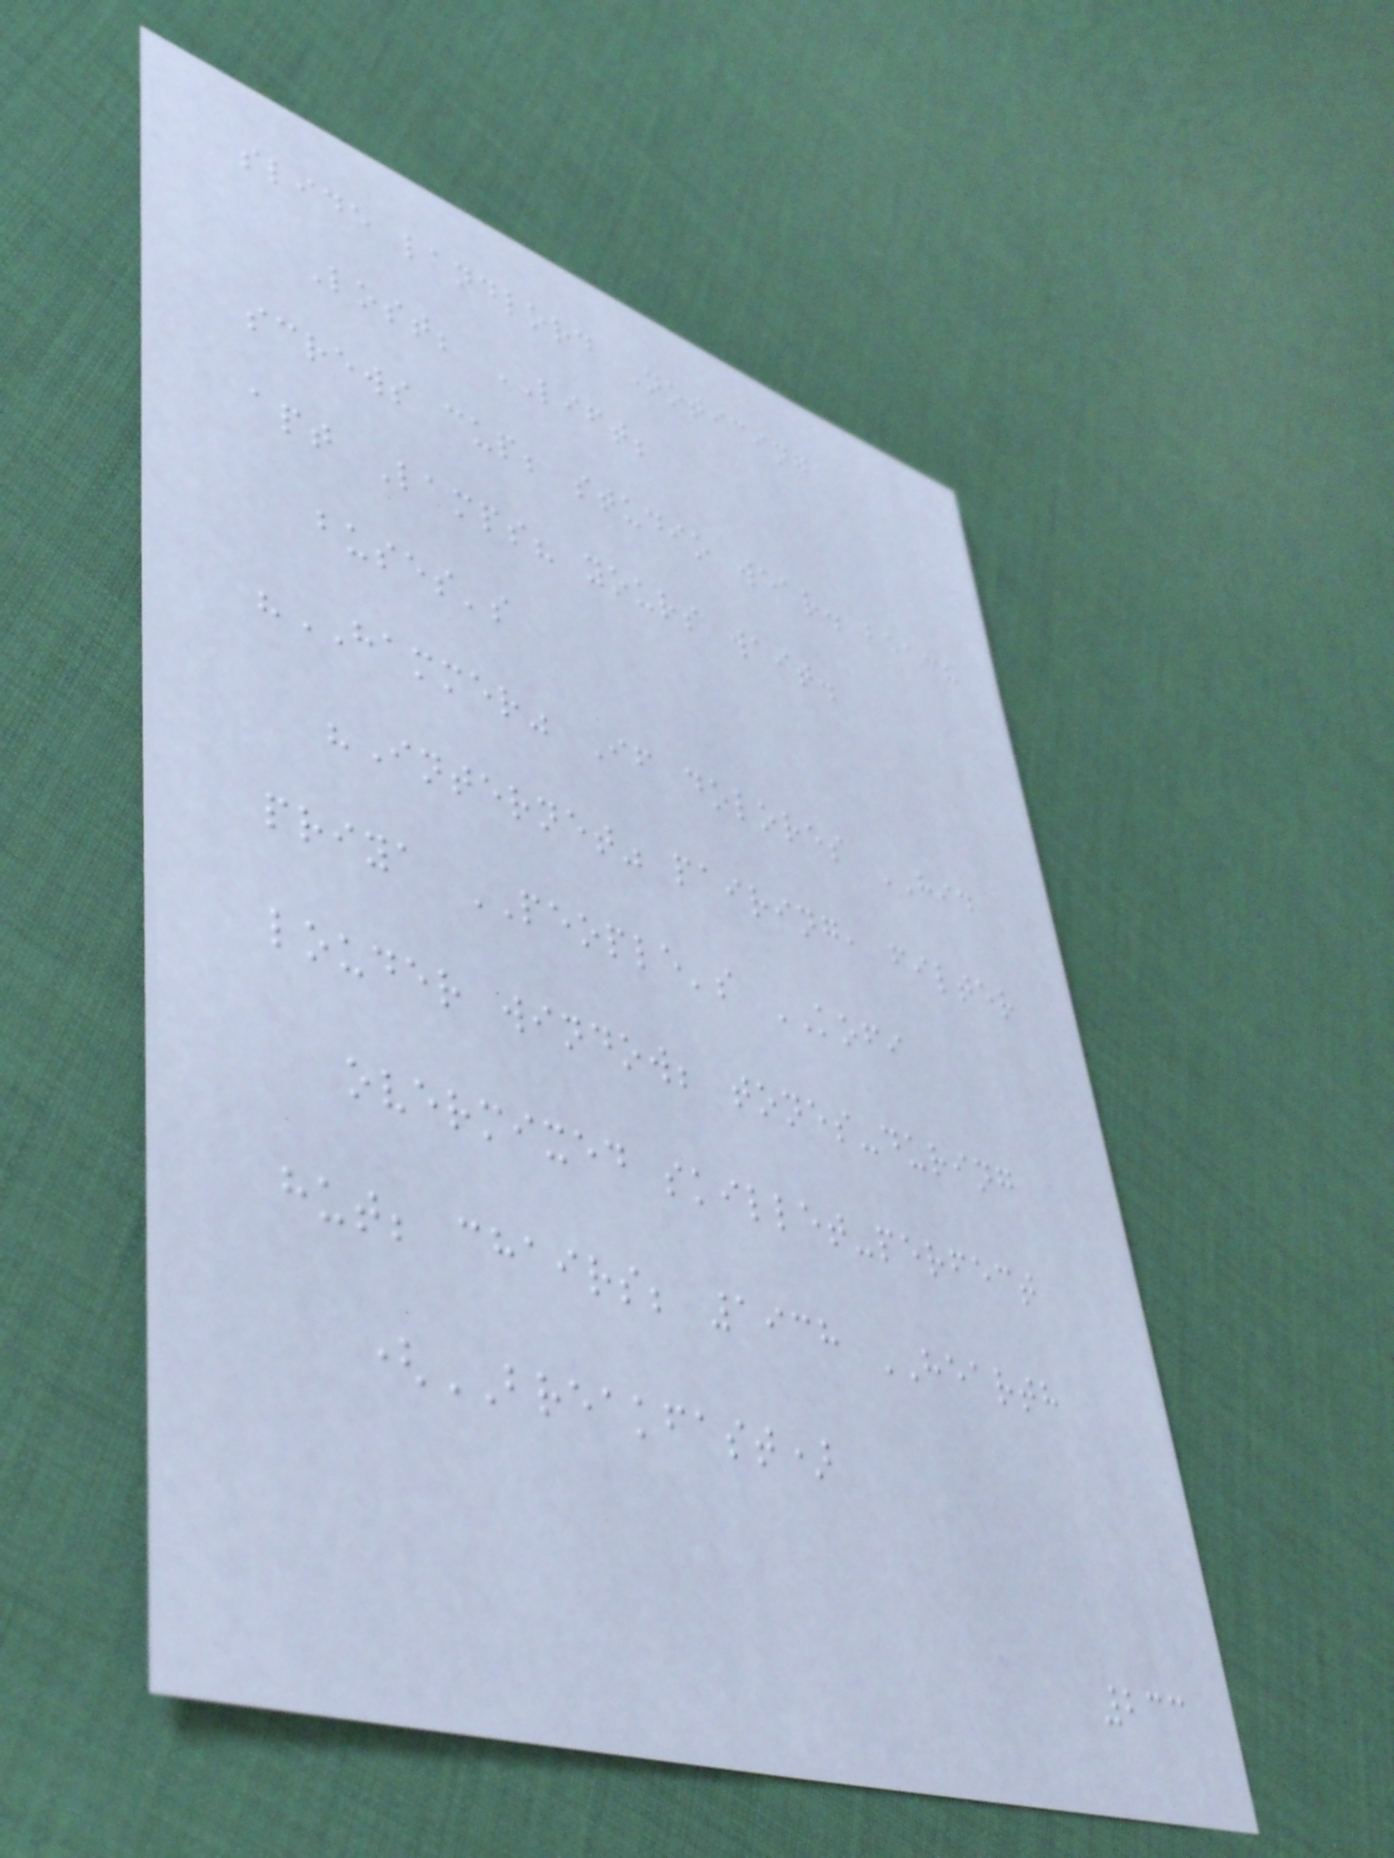slide landlord Noticing
Lost; LIFT;
screws cup; studio wear. beach
apt Lamps? yours wait.
buses's
"HAMMER" If dolores HID
"Internet" pairing, filter
priya PEOPLE's KOFI
louder window; tones-during
overmixed skillet-perfect
hut; chairs; 1938 HEARTH
(BREAKFAST)
233
